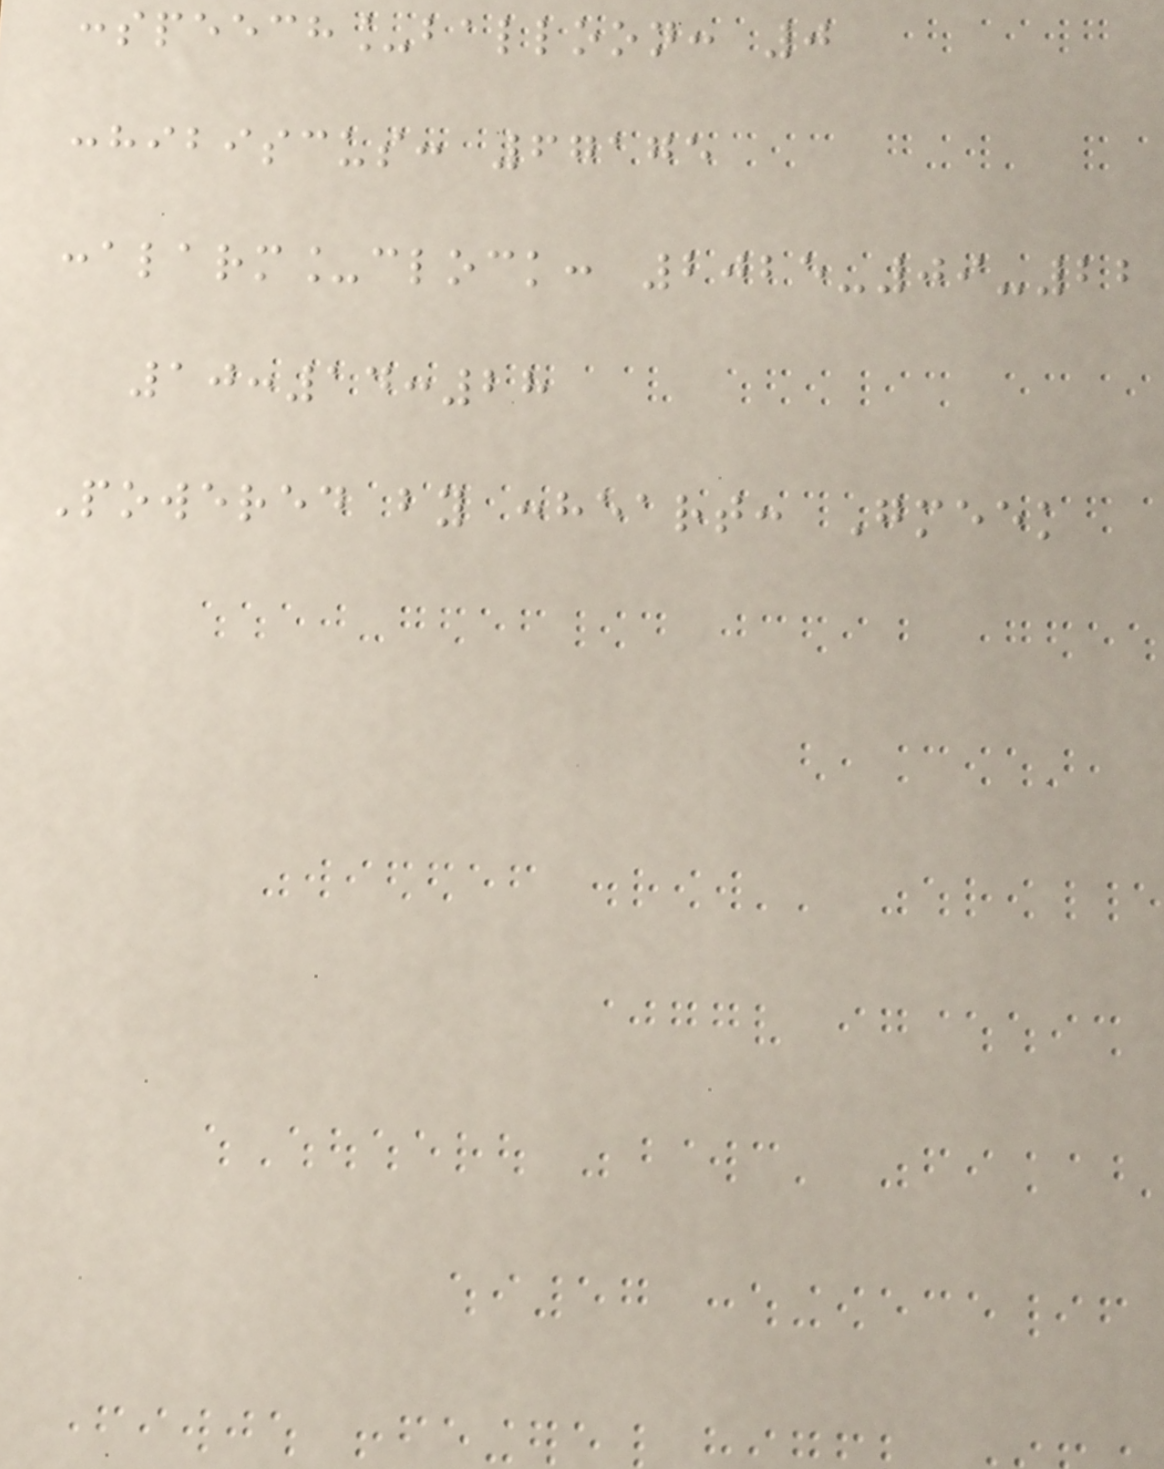:speech_balloon: 0
:hibiscus: 67175
:alarm_clock: 2025-09-22
10:14:28
Powered by :heart: Gmeek
